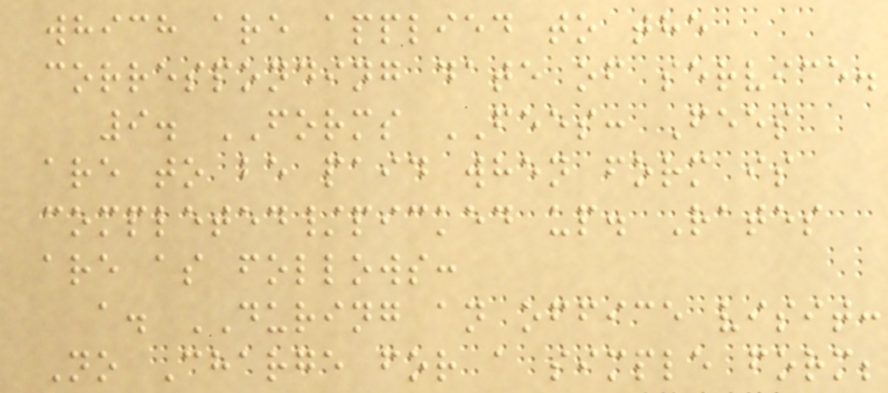which are applied to the
corresponding date of service.
9. FORMS FEES: Fees
are to be paid when form is
completed/picked up. Rates
are as follows:
a. DURING an office visit:
No Charge for a simple form;
